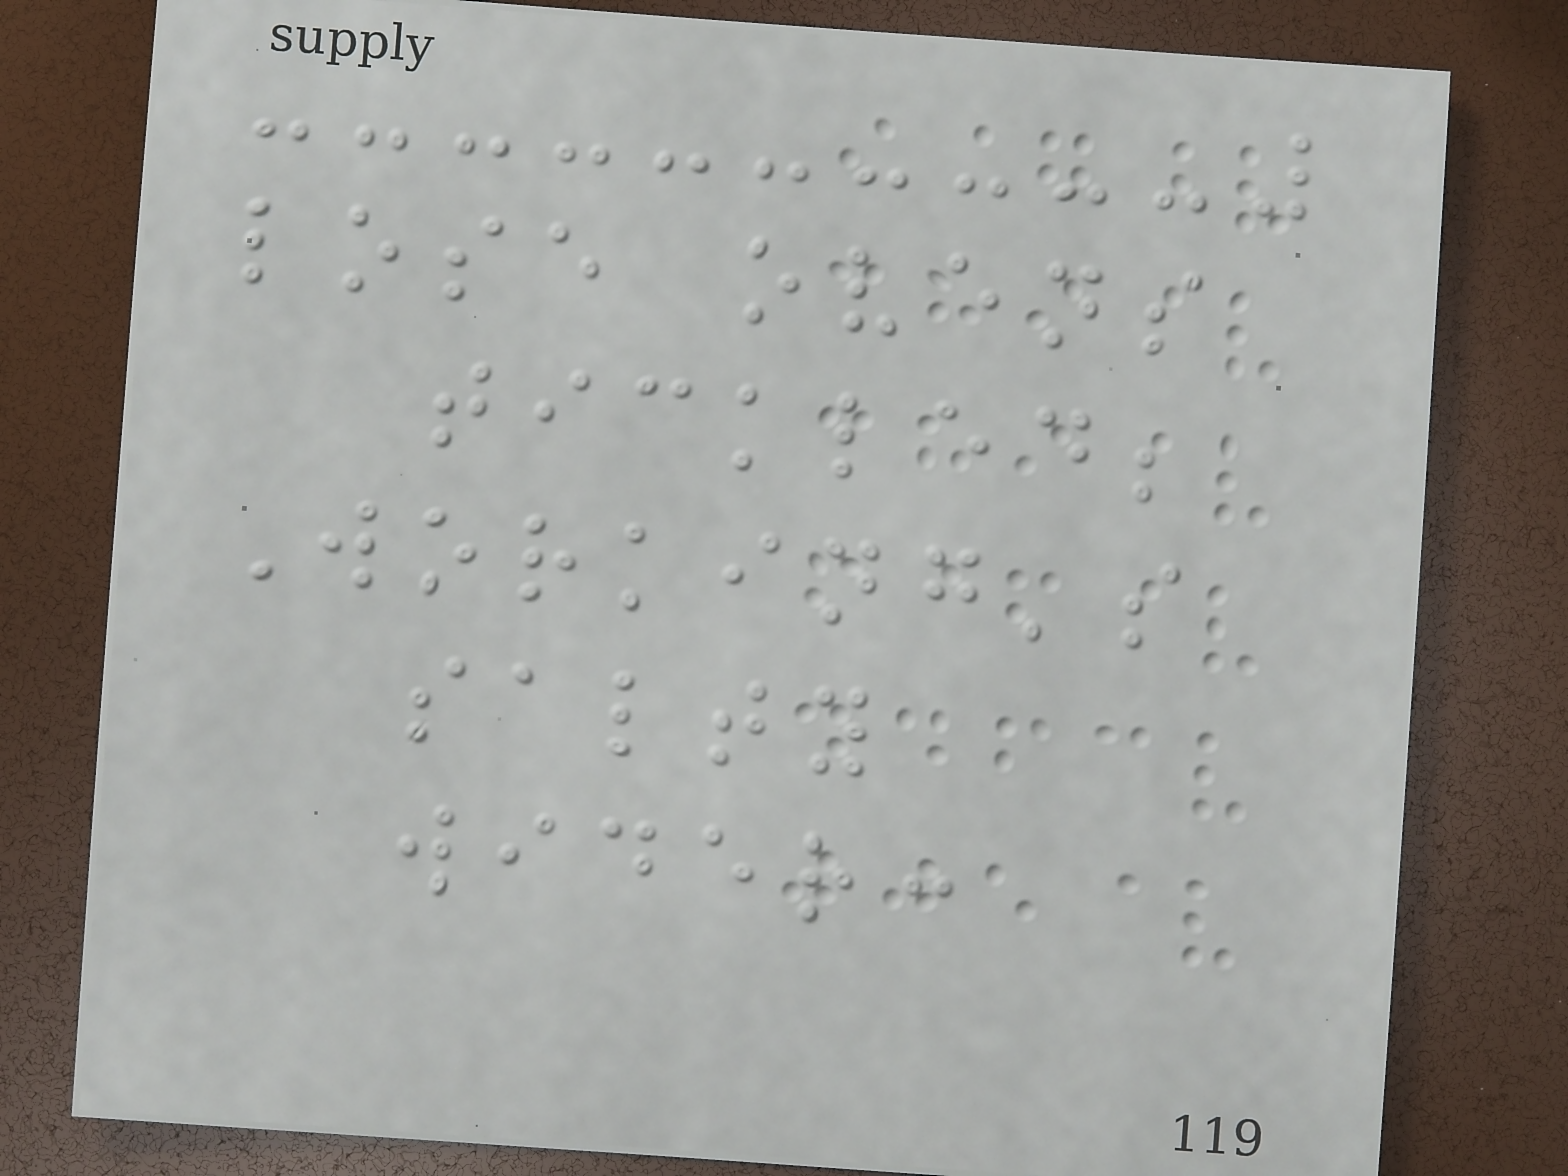lose ovens
tickled;
Working's
salty
wider:
